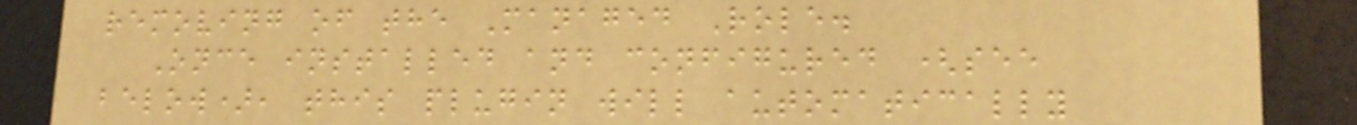removing of the Managed Role.
Once installed and configured (see
below), this plugin will automatically
